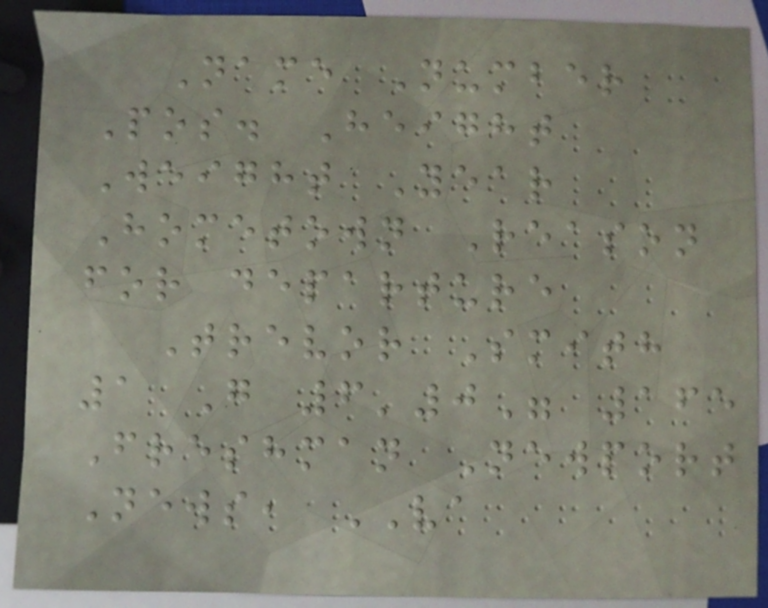Name Number
Pos. Height
Weight Year
Hometown Reason
for departure
Trevor Smith
1 G 6'0" 165
Freshman Newport
News, VA
